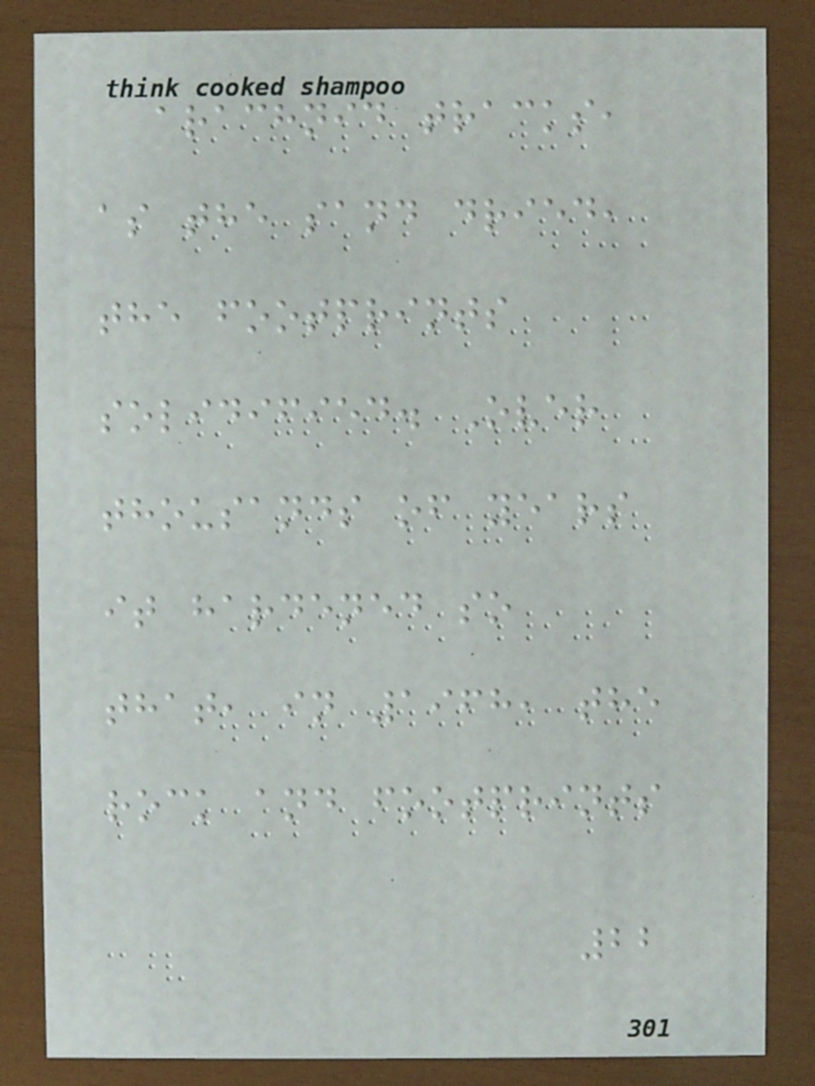arachnid tracks,
as the sand dried,
the footprints
solidified. Over
thousands of years
it hardened so
that, in 1968, the
rock and footprints
22
